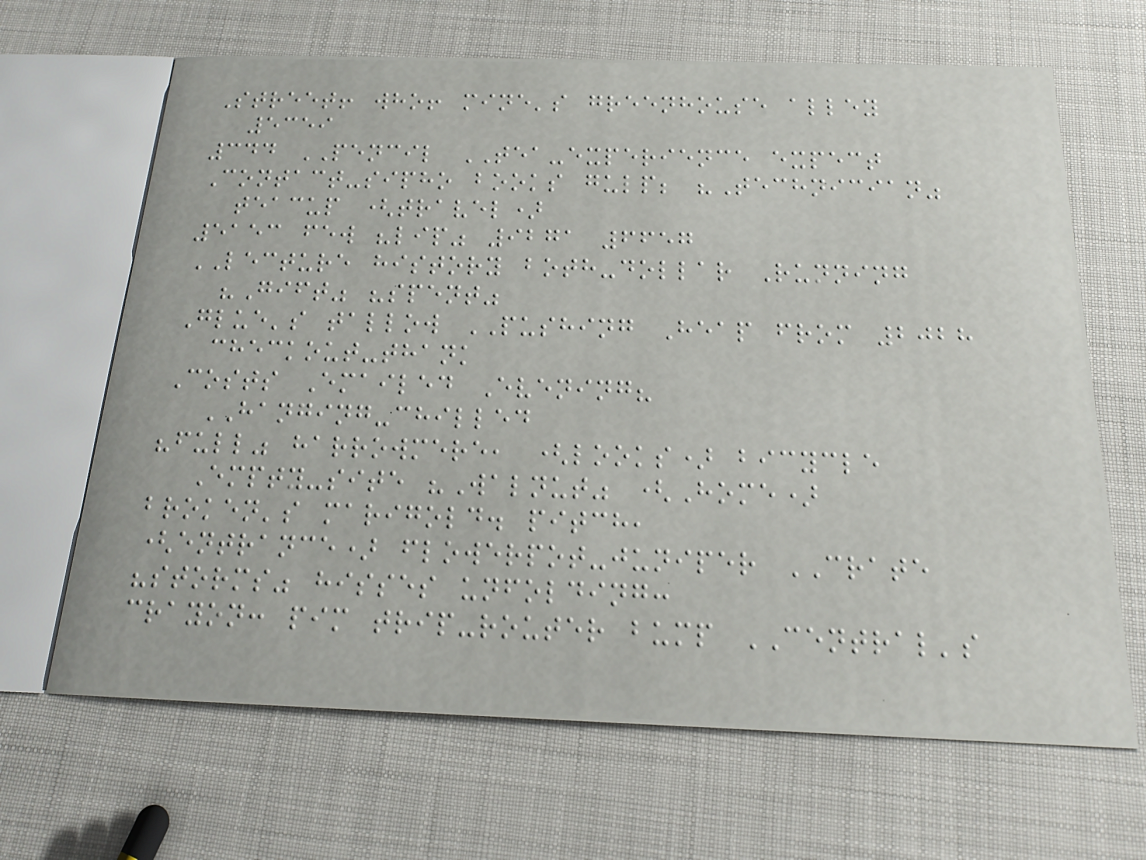Street! who! mine's greenhouse alley
5359
344 PENCIL TEA-experience expect
Contact-sipho books gulp; "Technician"
teacup (travel)
5153 few "lip" 9271 6657
LECTURE history both-dollar Running
"Gift" "spent"
Glue's tallow PUSHING Heap from 2028
checkout-thank
Costs Emailed Evening?
HANGING-chilled
"full" harrowmere, (looks) bicycle
Empty-site "Walnut" (Home)
broken's marigold. pitch,
(entrance) flowerpot-juniper CRATE
"storms" hisses unfolding:
crayon: pim trip-router bump CENTRAL's
